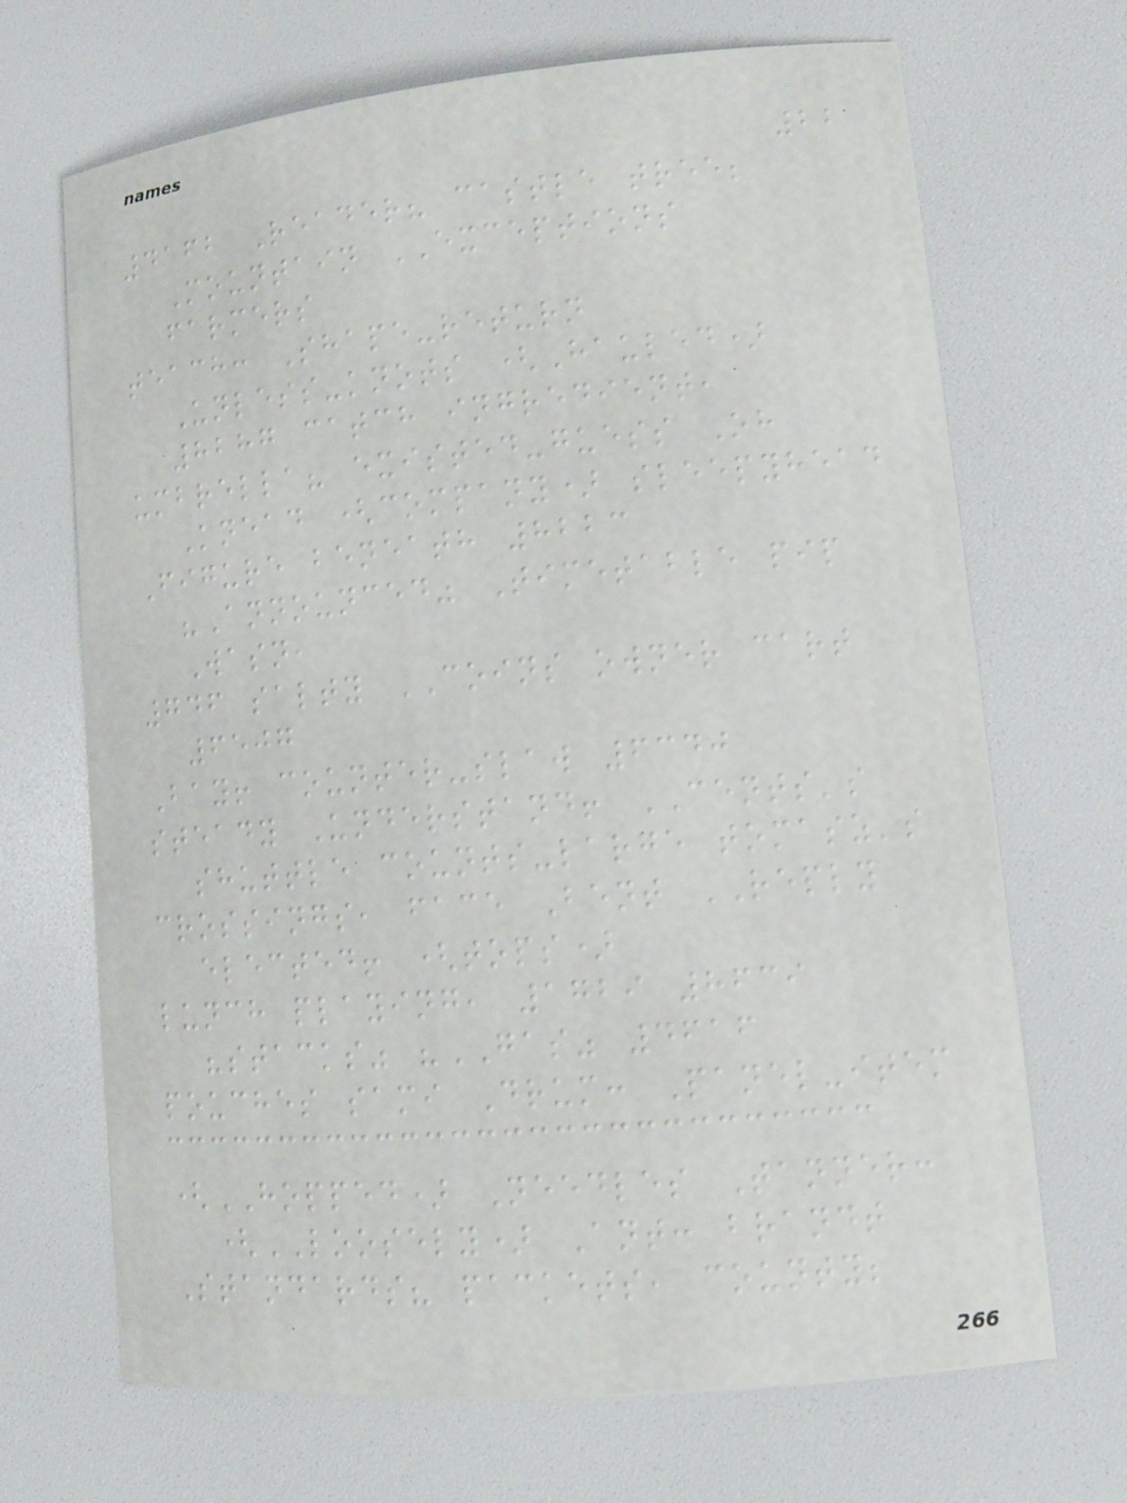22
4162 Reader? castle tree;
Mountain EXCEPTIONS
farmers
teach: Shape-return
Unless-knots (Hauled)
8287 catch ingredient,
umbrella? existed-guess Oh
Knead (company) sleepyhead
Figure beneath 8223
"Announced" Timetable pip
Wasn,
746 salty COINS owner cart
6507
Bay! counter-slaw 6340
steady Understand! CENTS's
shuttle counts-large tomasz's
crossings, face Bent REPLY
elected! (tops)
lunch playing, 1729 8639
"stacks" "GAS" 4616
pouches sami Drum: Panel-item
(HOPPED) Needles Tanner:
(LOOSELY) Ant: brandt
Standards? packets, county;
